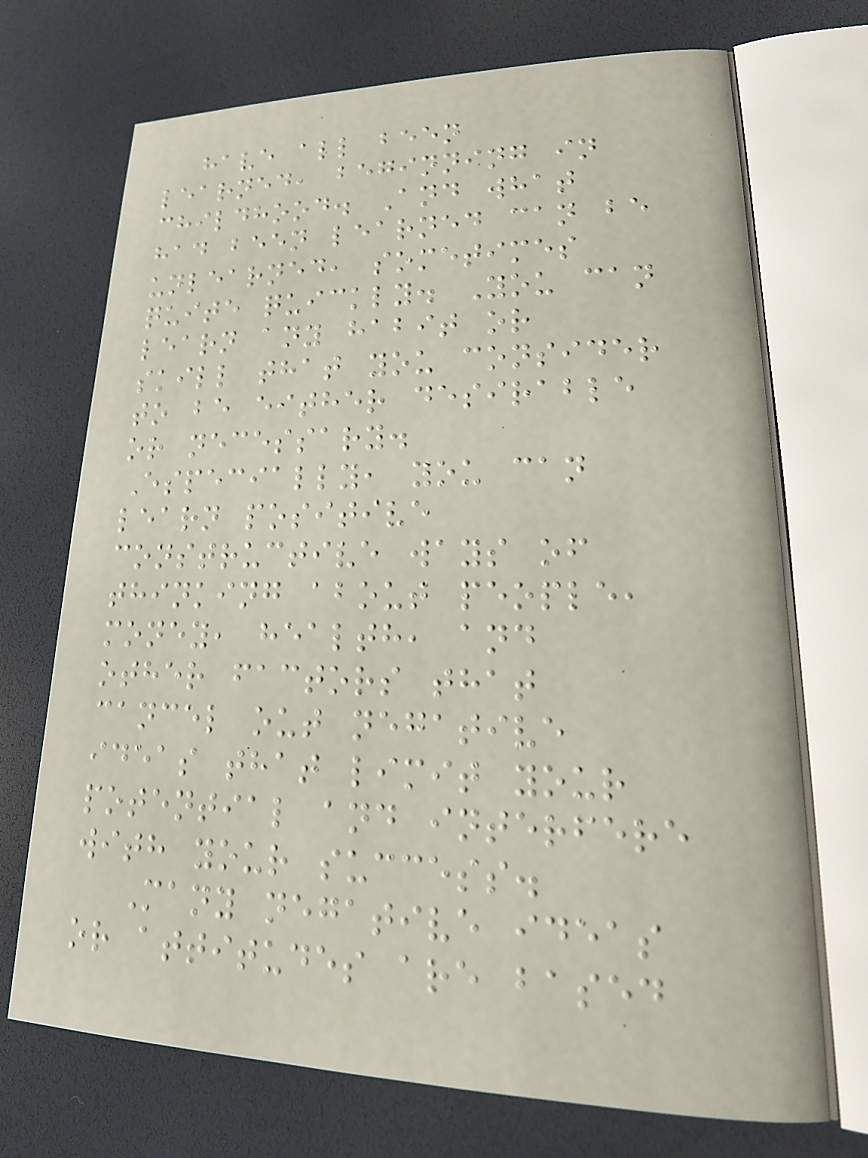have all been
learned, beginning in
childhood. And what
had been learned can be
unlearned, sometimes
quite quickly. You can
learn any habit or
skill that you consider
to be either desirable
or necessary.
Especially, you can
learn positive
constructive ways of
thinking about people,
money, health, and
other factors that
cancel out negative
ideas that limit your
potential and interfere
with your success.
Many negative ideas
or attitudes are based
